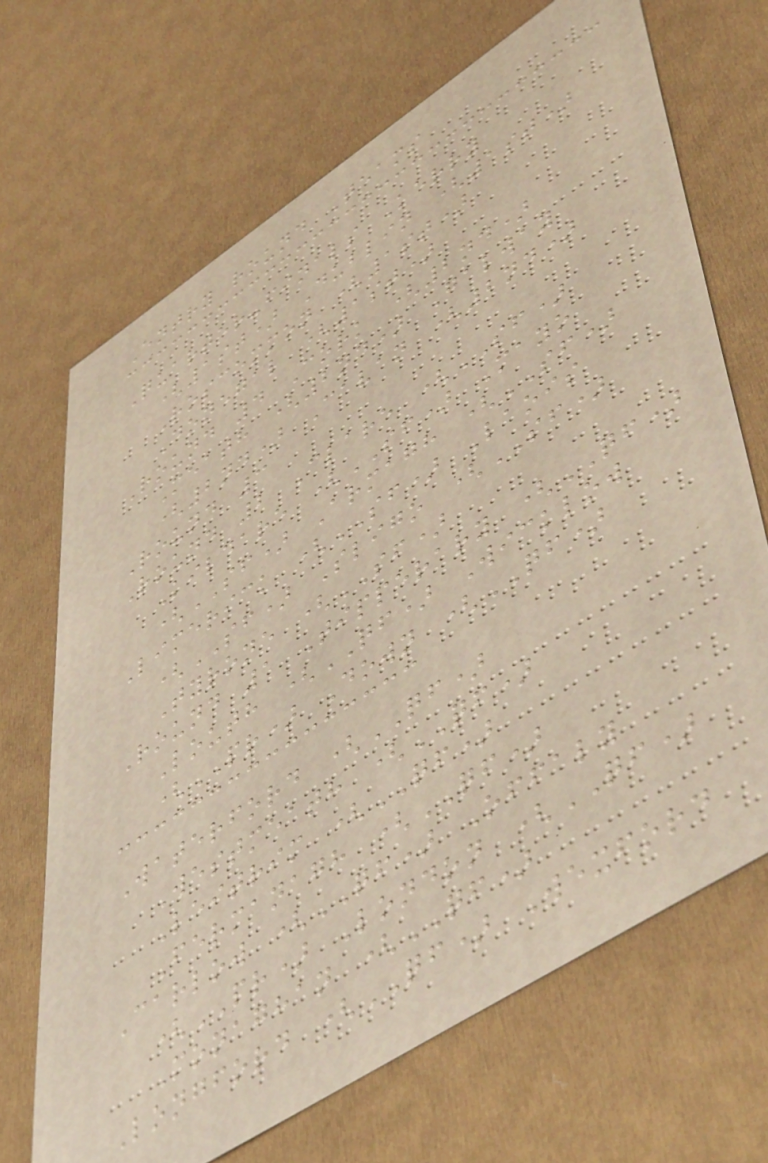Entry round Teams
Quarter-finals Kerry
(1st) Dublin (1st)
Roscommon (1st)
Donegal (1st)
Round 4 Cork (2nd)
Meath (2nd) Galway
(2nd) Cavan (2nd)
Round 3
Round 2 Clare (SF)
Kildare (SF) Mayo
(SF) Armagh (SF)
Limerick (SF) Laois
(SF) Sligo (SF)
Tyrone (SF)
Round 1 Tipperary (QF)
Louth (QF) Wicklow
(PR) Down (QF)
Waterford (QF)
Westmeath (QF)
Leitrim (QF)
Fermanagh (QF)
Carlow (QF) Offaly
(PR) London (QF)
Monaghan (QF)
Longford (QF) Wexford
